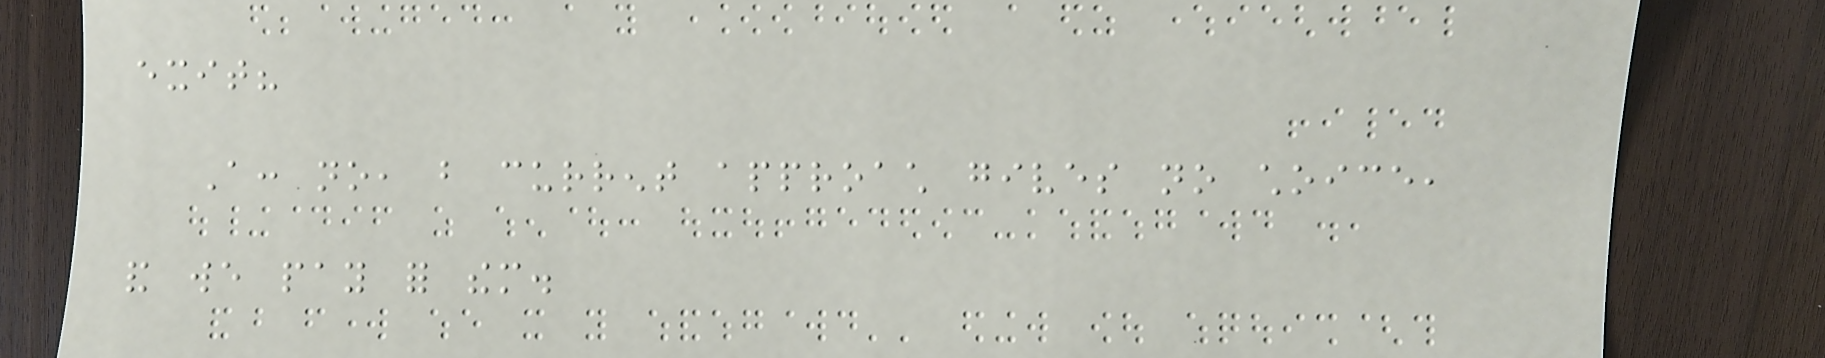exit?
A: no, but current approach gives no choice,
and we pay for them.
